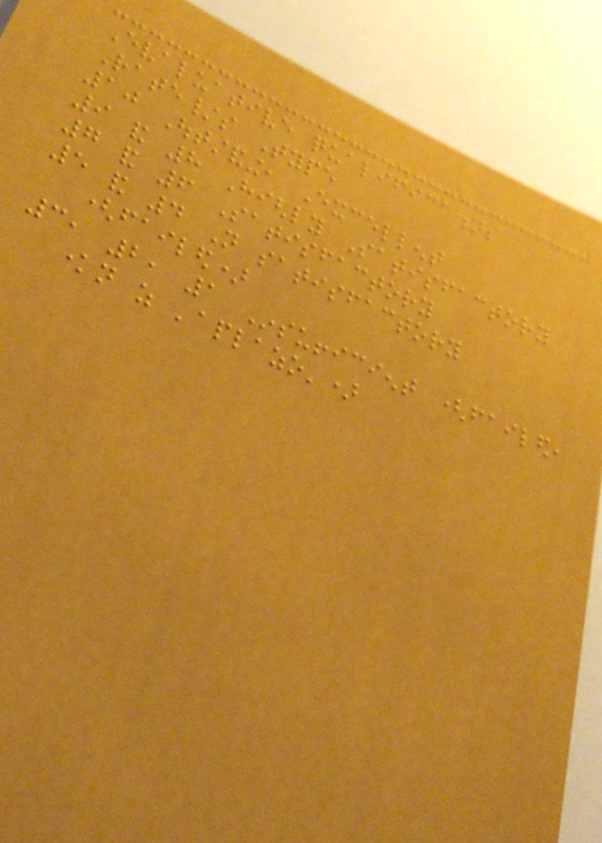Evaluative qualifications
Rate/s Type
10 Outstanding, Excellent
9 and 8 Highly Satisfactory
7 and 6 Satisfactory
5 and 4 Not satisfactory
(failed)
3, 2, 1 Insufficient (failed,
known as 'aplazo')
